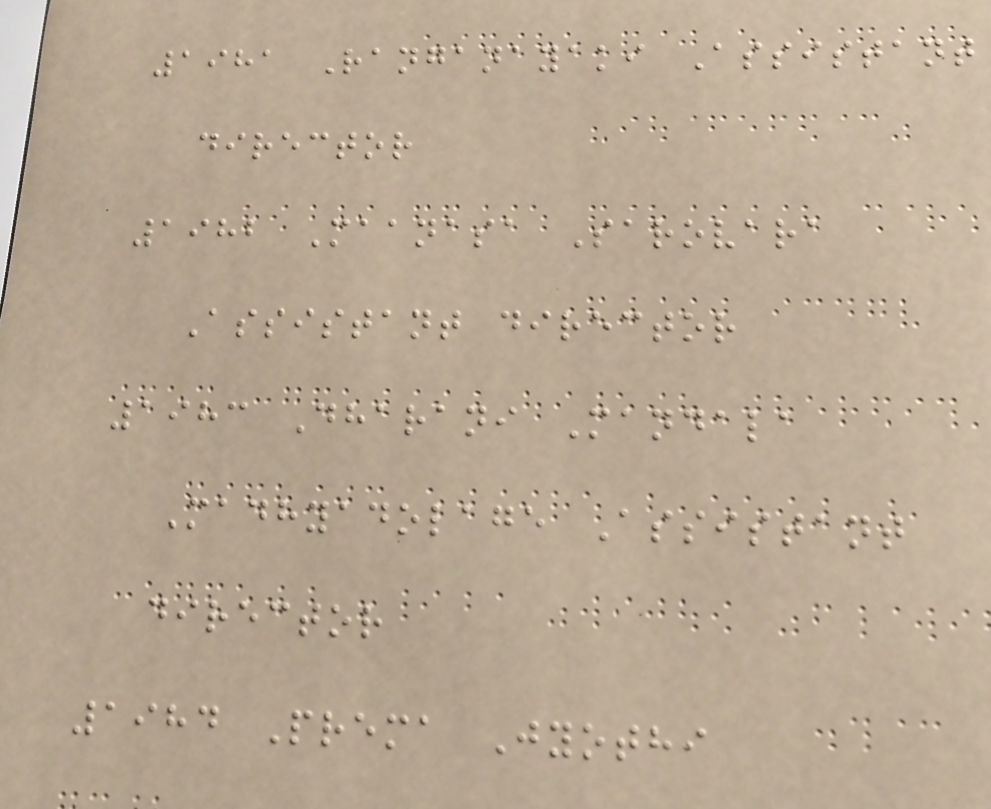1981 Ranganayaki Assistant
director
1982 Maanasa Sarovara
Assistant director
1983 Dharani Mandala
Madhyadolage Assistant
director
1984 Prema Jyothi
